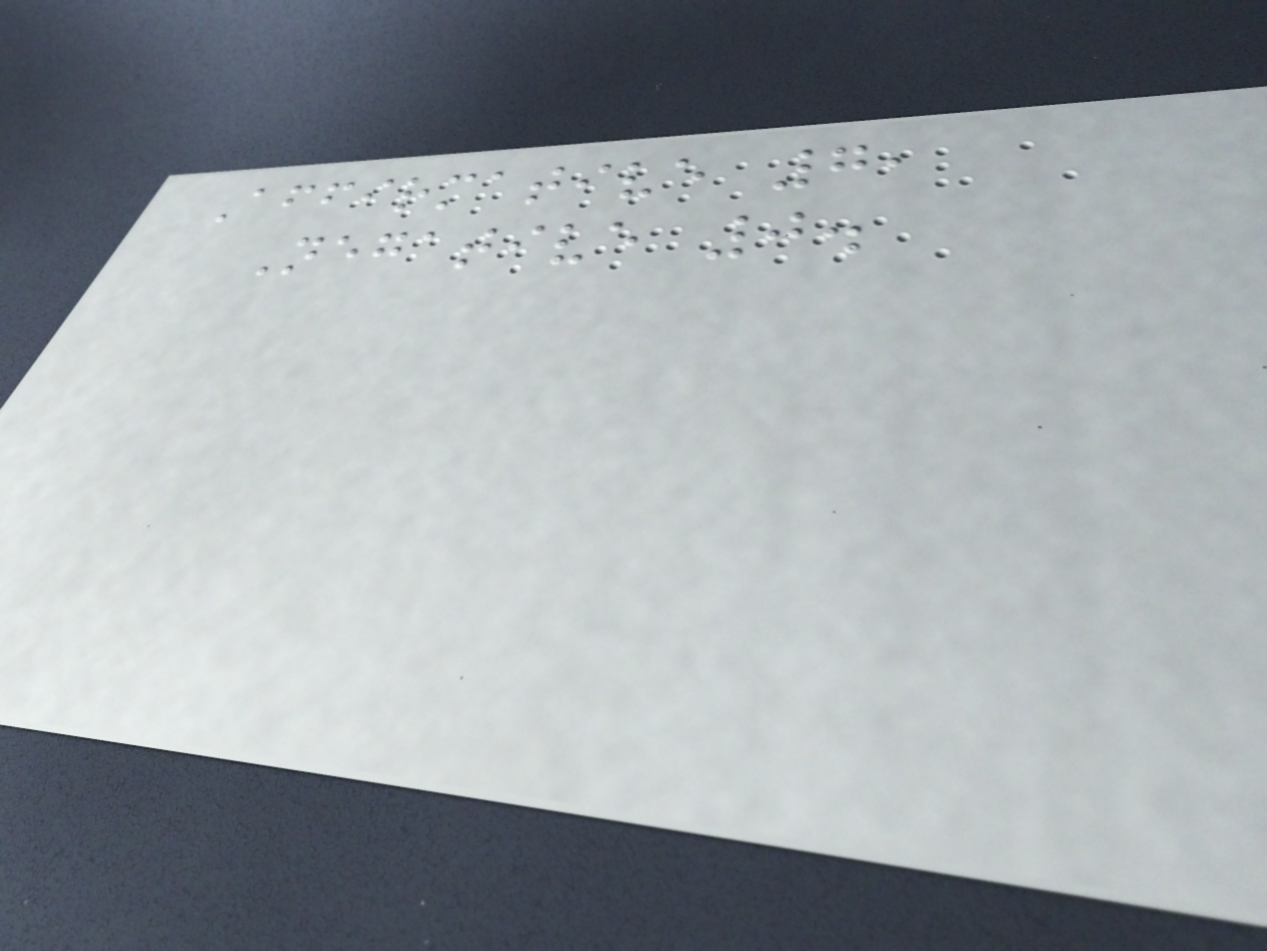Affirmative 7,
Negative 0.
